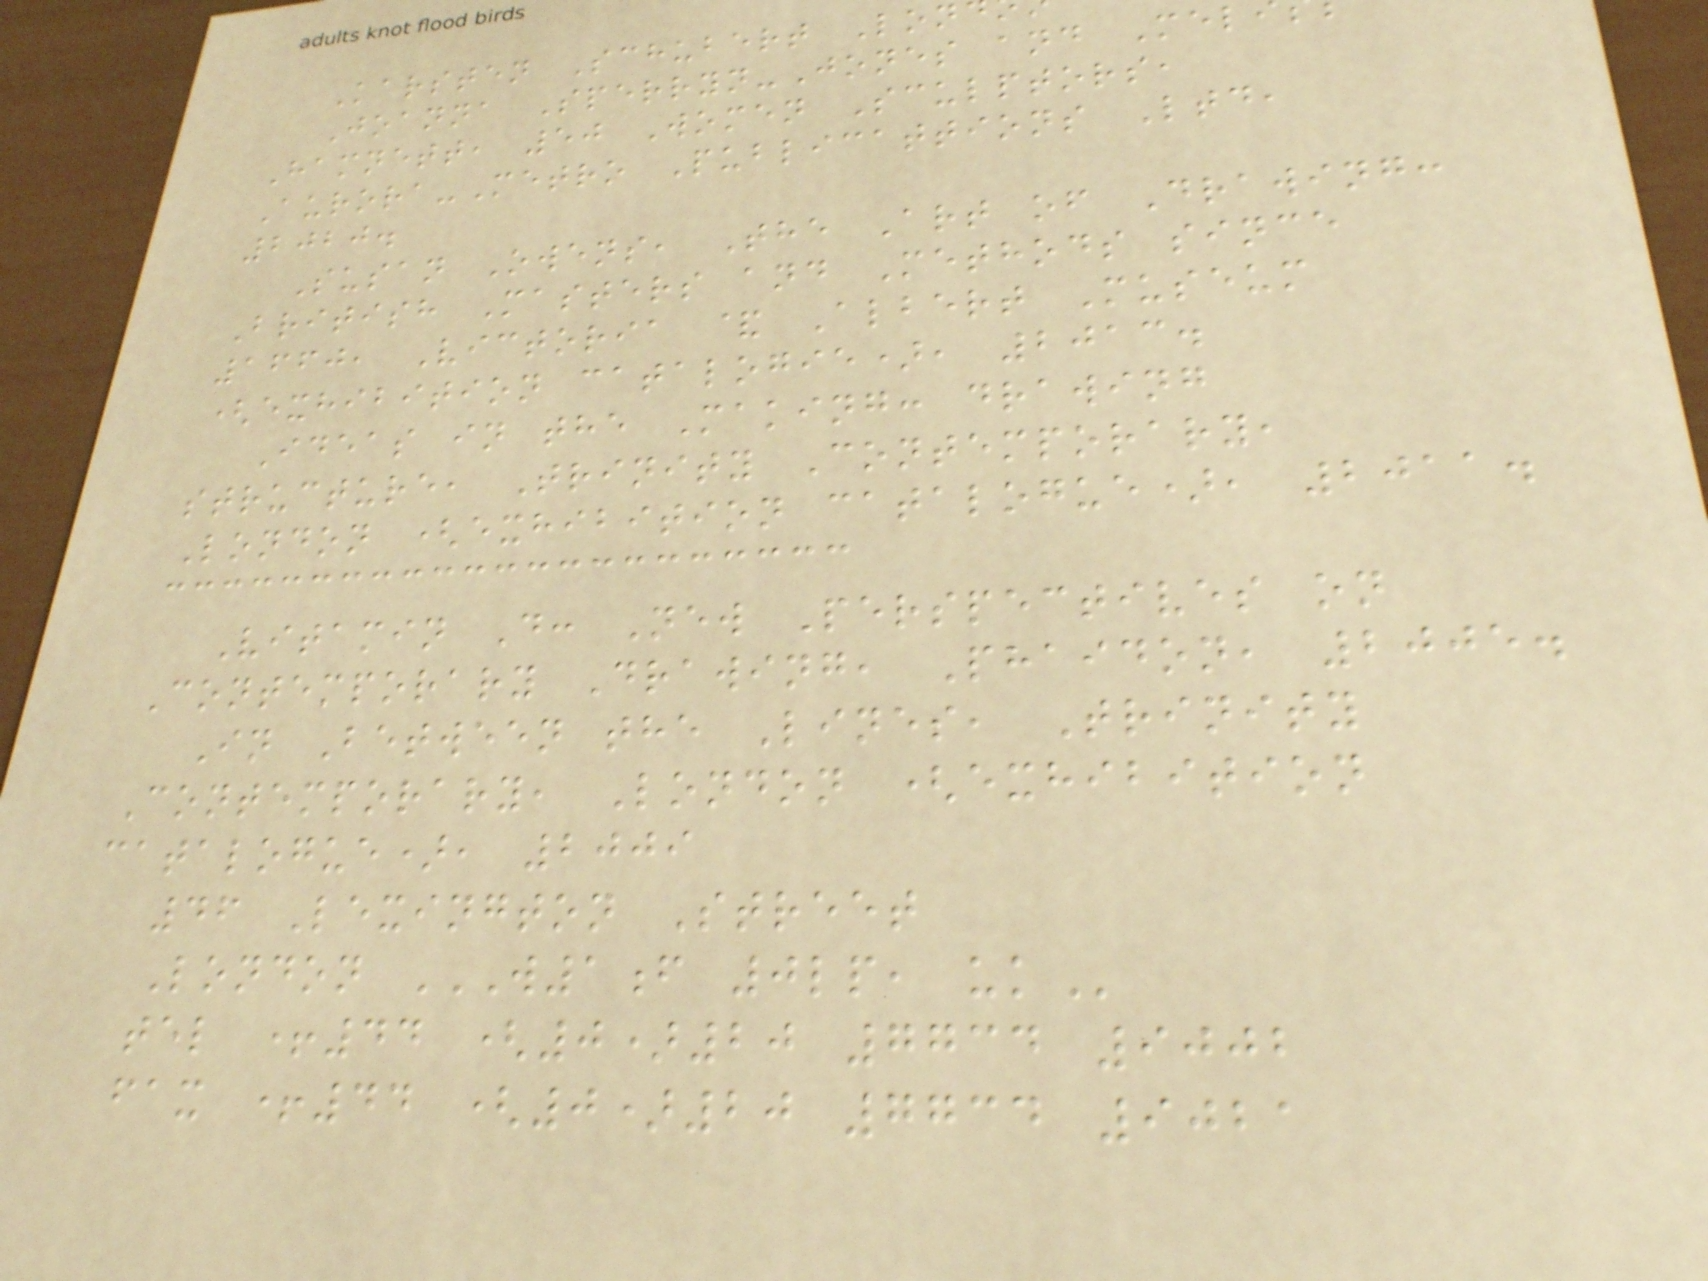Karsten Schubert Lon
Joanna Sperryn-Jones and Mel
Hamnett, 50 Women Sculptors,
Aurora-Metro Publicattions Ltd,
2020.
Susan Owens, The Art of Drawing:
British Masters and Methods since
1660, Victoria & Albert Museum
(exhibition catalogie), 2013.
Ideas in the Making: drawing
structure, Trinity Contemporary,
London (exhibition catalogue), 2011.
Vitamin D: New Perspectives on
Contemporary Drawing, Phaidon, 2005.
In Between the Lines, Trinity
Contemporary, London (exhibition
catalogue), 2009
46 Lexington Street
London W1F 0LP, UK
tel +44 (0)20 7734 9002
fax +44 (0)20 7734 9021
